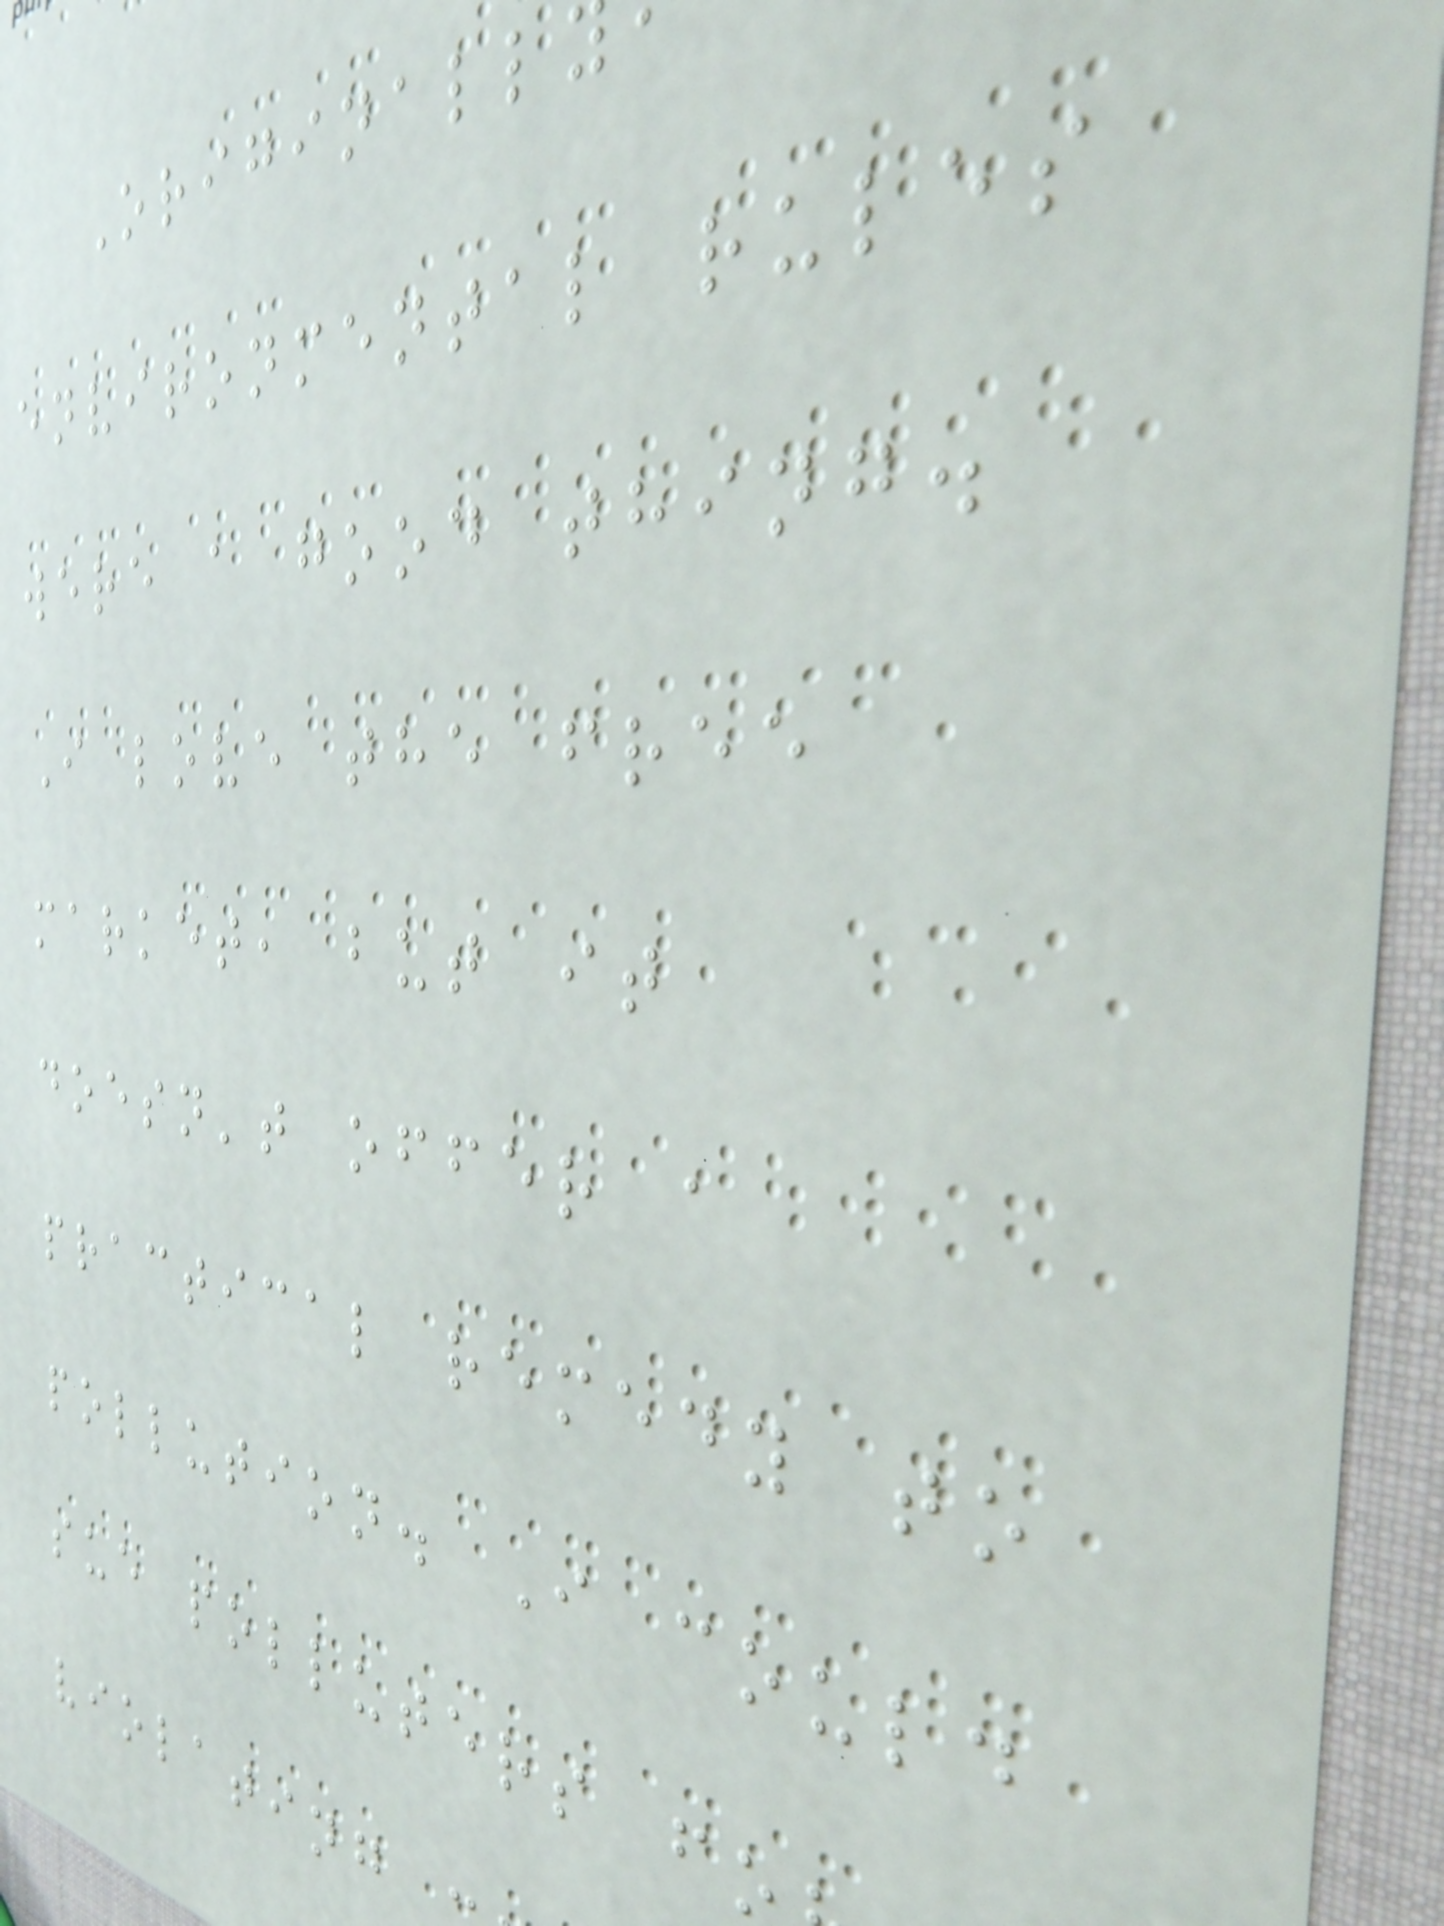Originall
environmental rules
were a good thing.
I love the free
market, but it
doesn't offer a
practical remedy to
pollution. I could
sue polluters f
violating
